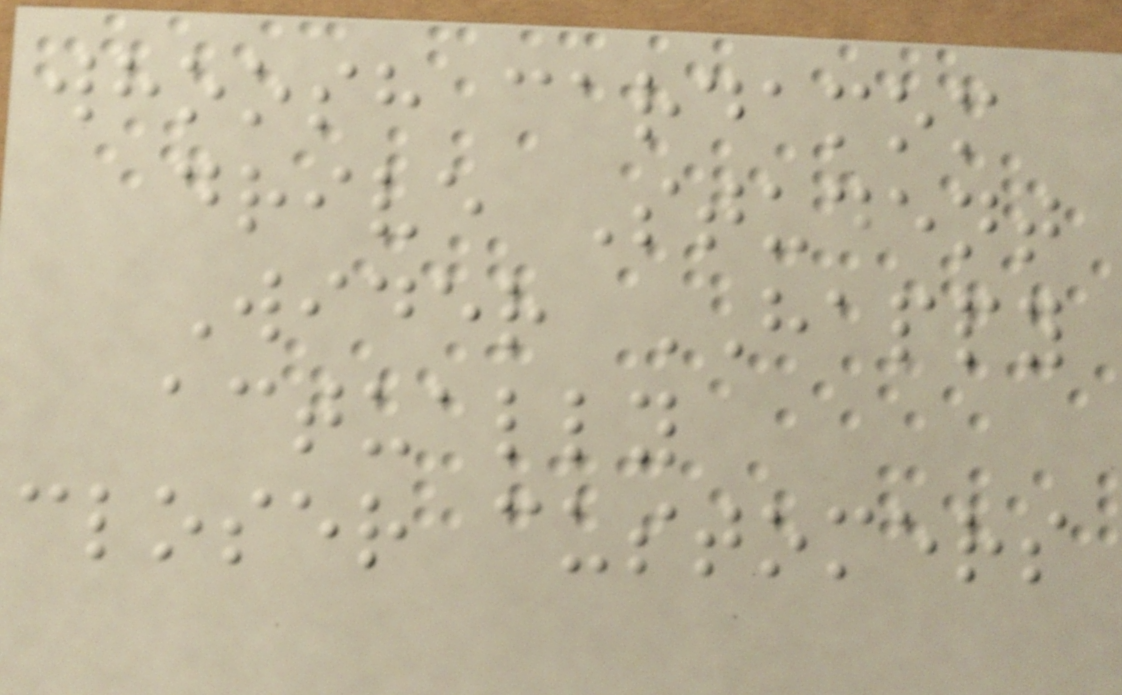whoosh cardamom
drive Student
Wider HAPPY
actually
closer customers
